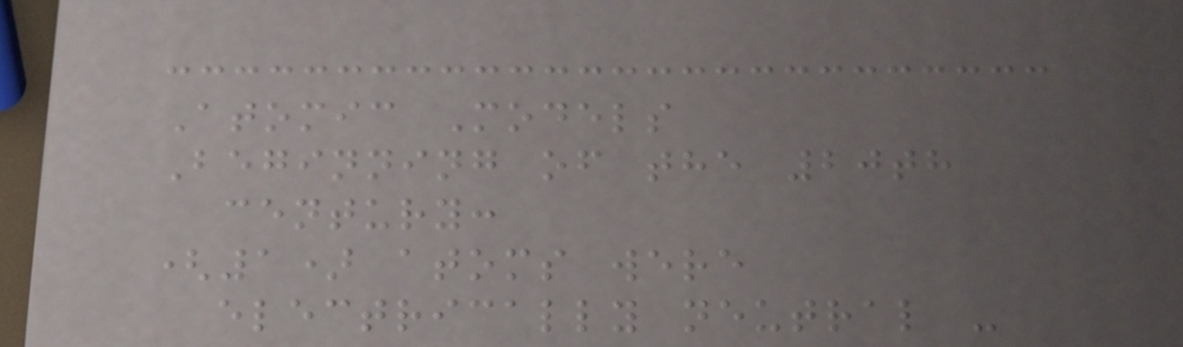Atomic Models
Beginning of the 20th
century:
(1) atoms were
electrically neutral -
